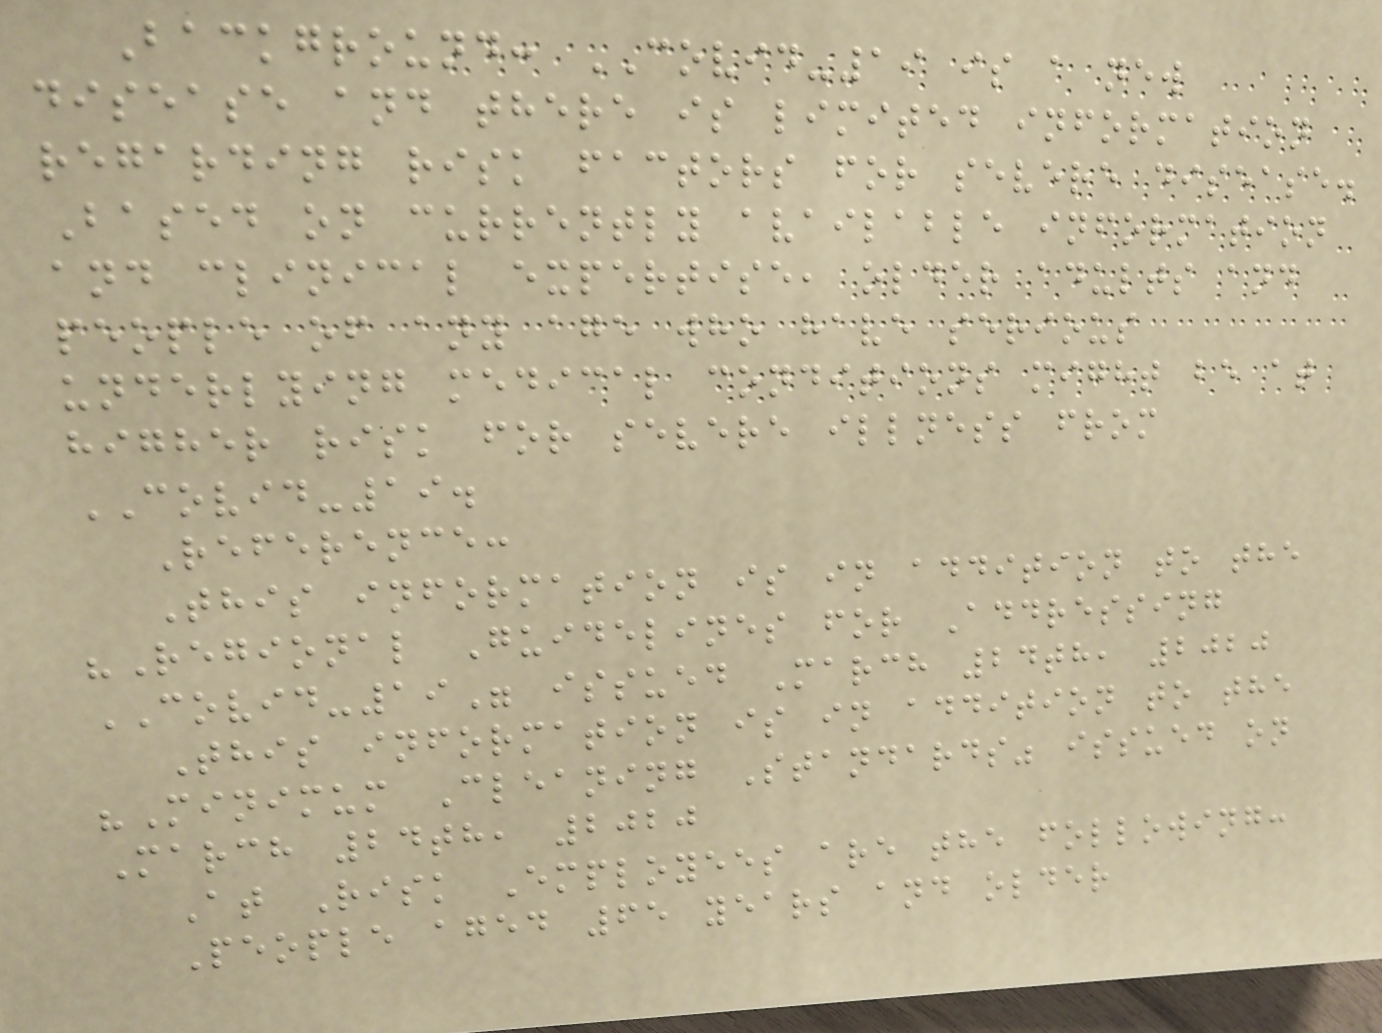Background: COVID-19 is a new
disease and there is limited information
regarding risk factors for severe disease.
Based on currently available information
and clinical expertise, older adults and
people of any age who have serious
underlying medical conditions might be at
higher risk for severe illness from
COVID-19.
Reference:
This information is in addition to the
"Regional Guidelines for Addressing
COVID-19" issued March 24th, 2020
This information is in addition to the
"Minimum Cleaning Standards" issued on
March 24th, 2020
At Risk Employees are the following:
People aged 65 years and older
